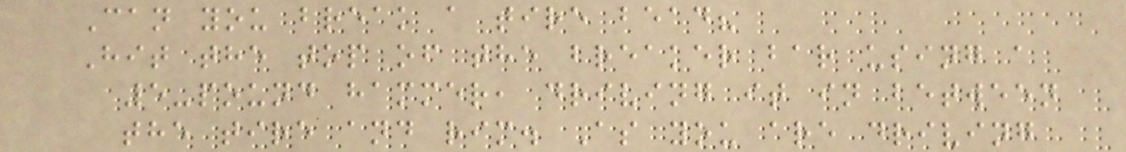Can you break a tire bead?
Hit the top of the breaker bar using a
5-pound hammer, driving it in between
the tire and rim. As you are driving
